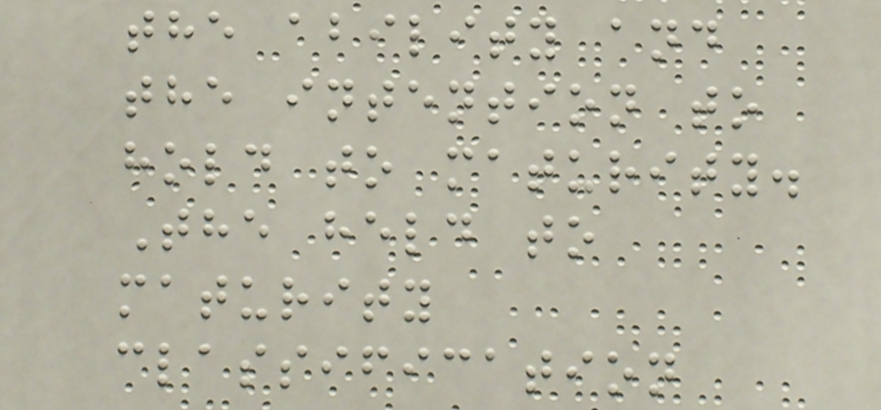the ability and
the intention to
hold to maturity.
The held to
maturity
classification
